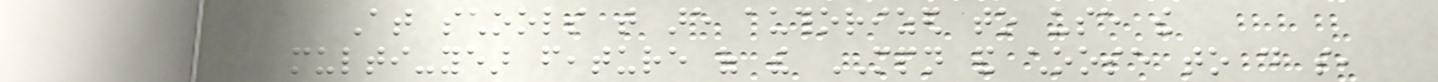At schools that are authorized to use the
multi-year feature of the MPN and choose to do so,
